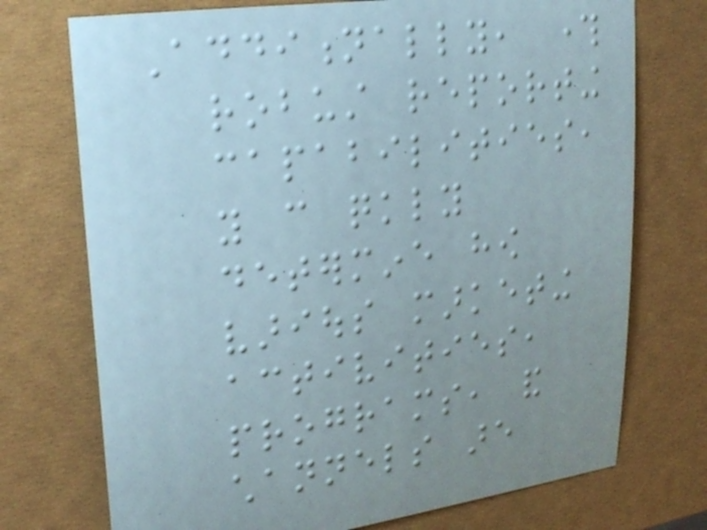Additionally, through
robust reporting
capabilities,
you can quickly
determine how
various marketing
activities,
programs, and
channels are
